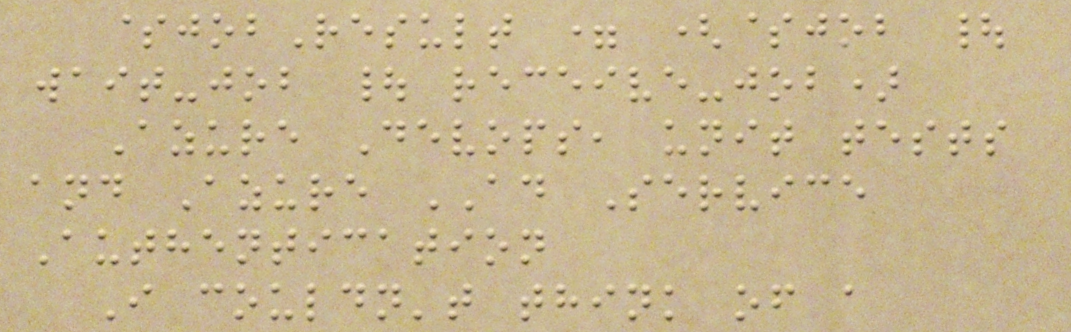$jobResult = ($job |
wait-job | receive-job)
Azure Devops, unit tests
and Azure AD Service
Authentication
I couldn't think of a
